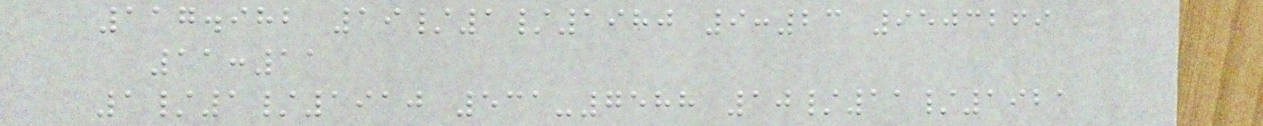117.982 19/1/1980 9:23 9503269
11:11
1/1/1910 531-7588 10/11/1921
